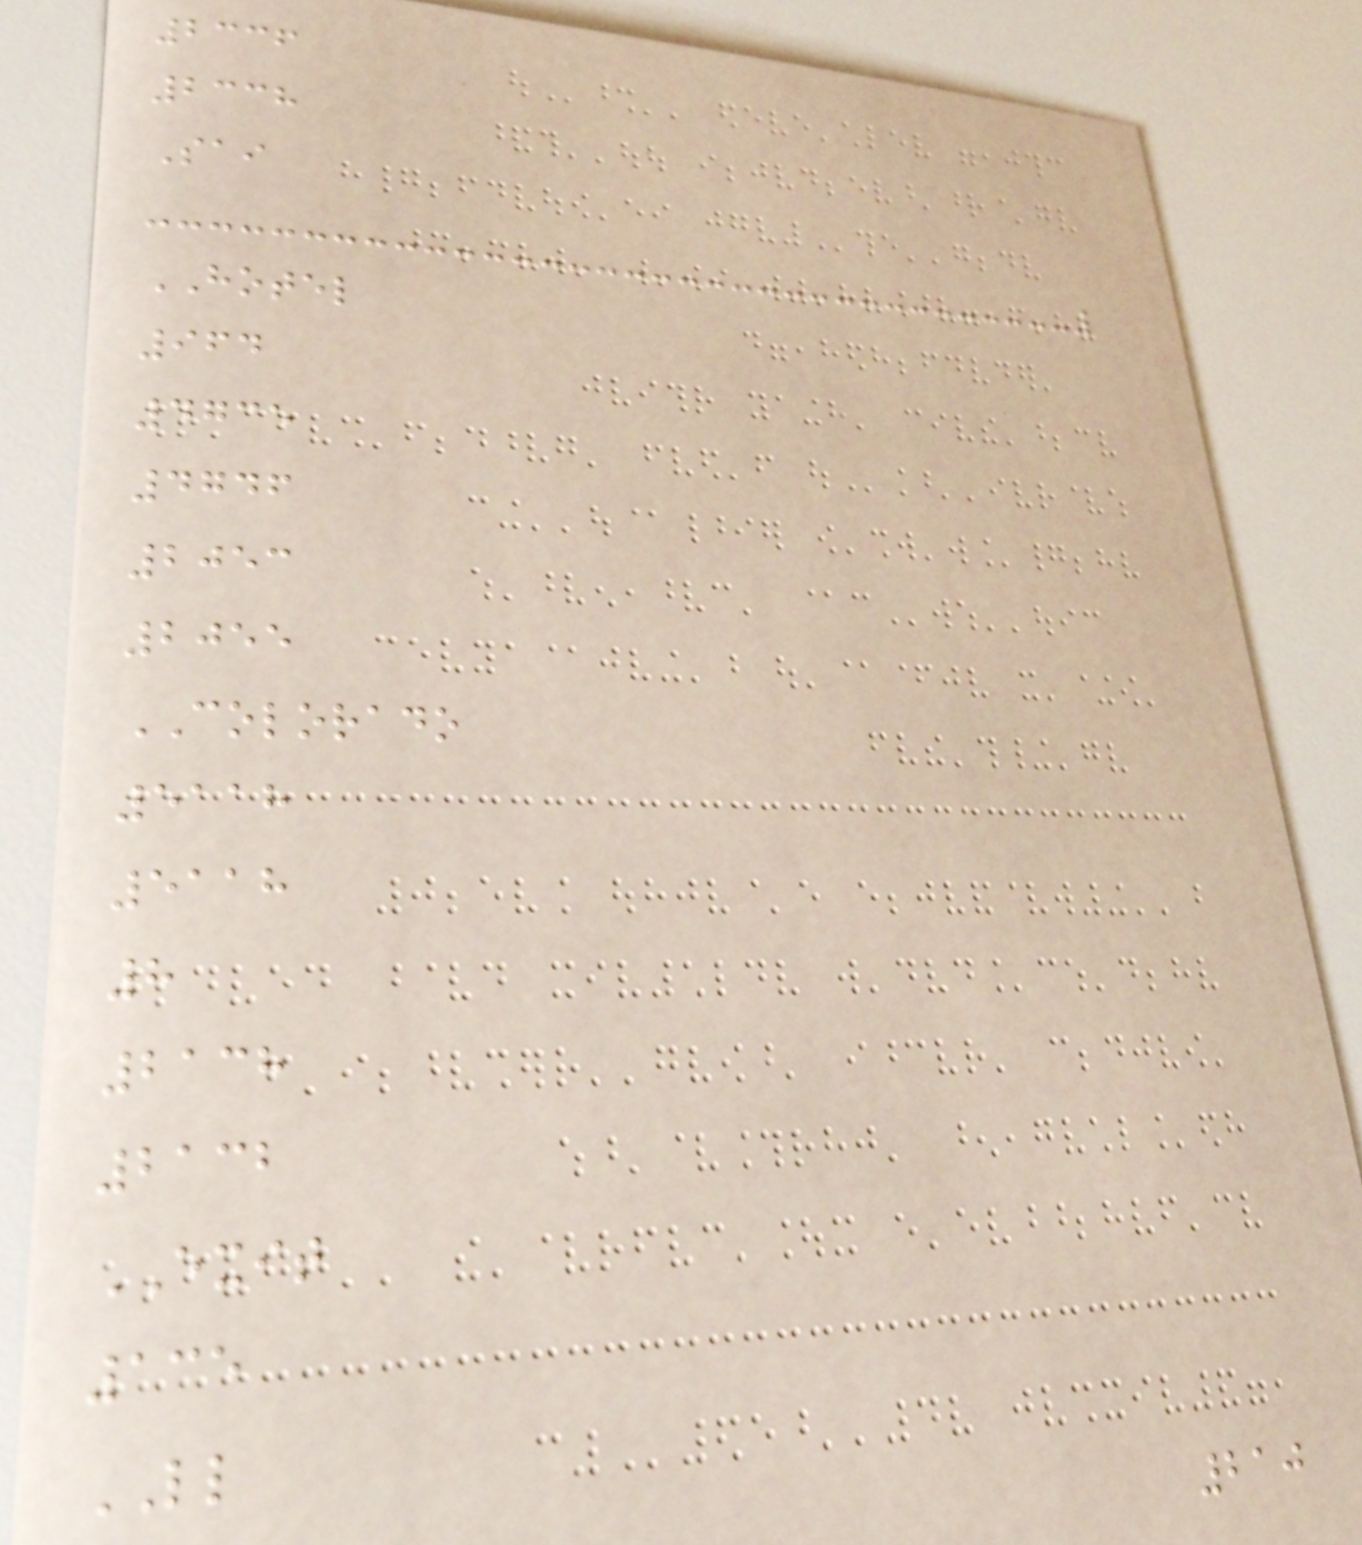2336
2338
Sai
HOTEL
964
4735
4746
2053
2055
COLORADO
5118
5118
8
2138
2132
EXIT
135
LL
210
